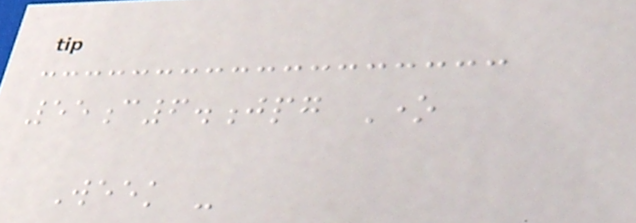55c6.jpg One
Week -
